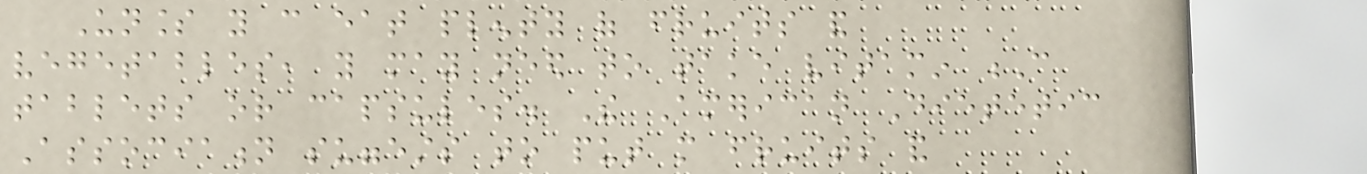Unless you can eat plenty of fruits and
vegetables, you may need to take vitamin C
tablets or capsules. The American Dietetic
Association suggests to put more fruits and
